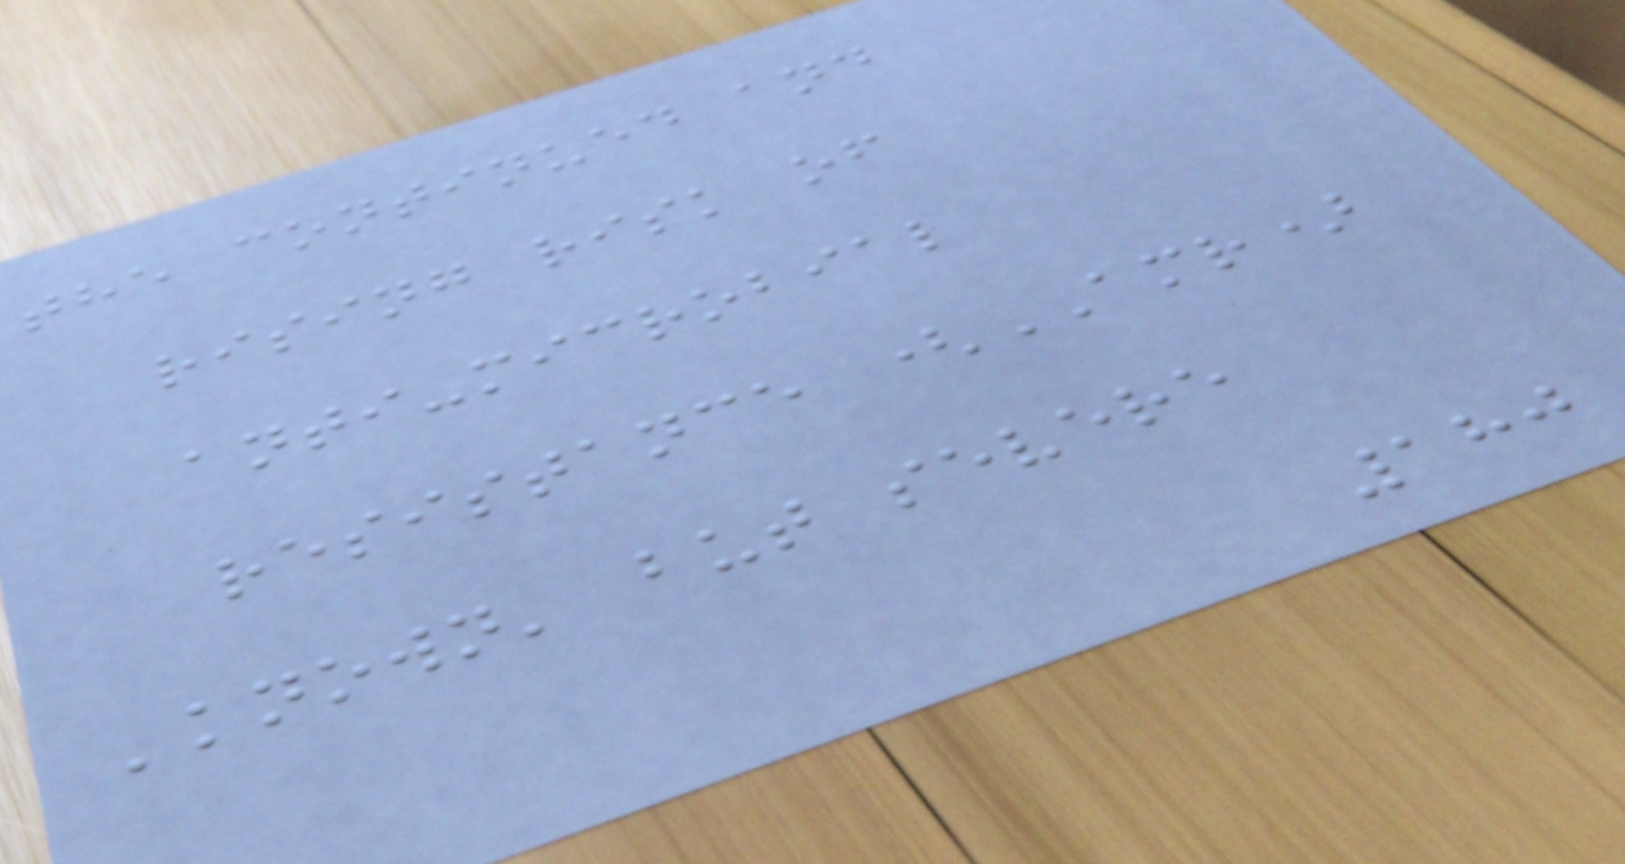the continued and
rising risk of
anti-microbial
resistance (AMR)
'known' but severe
180
